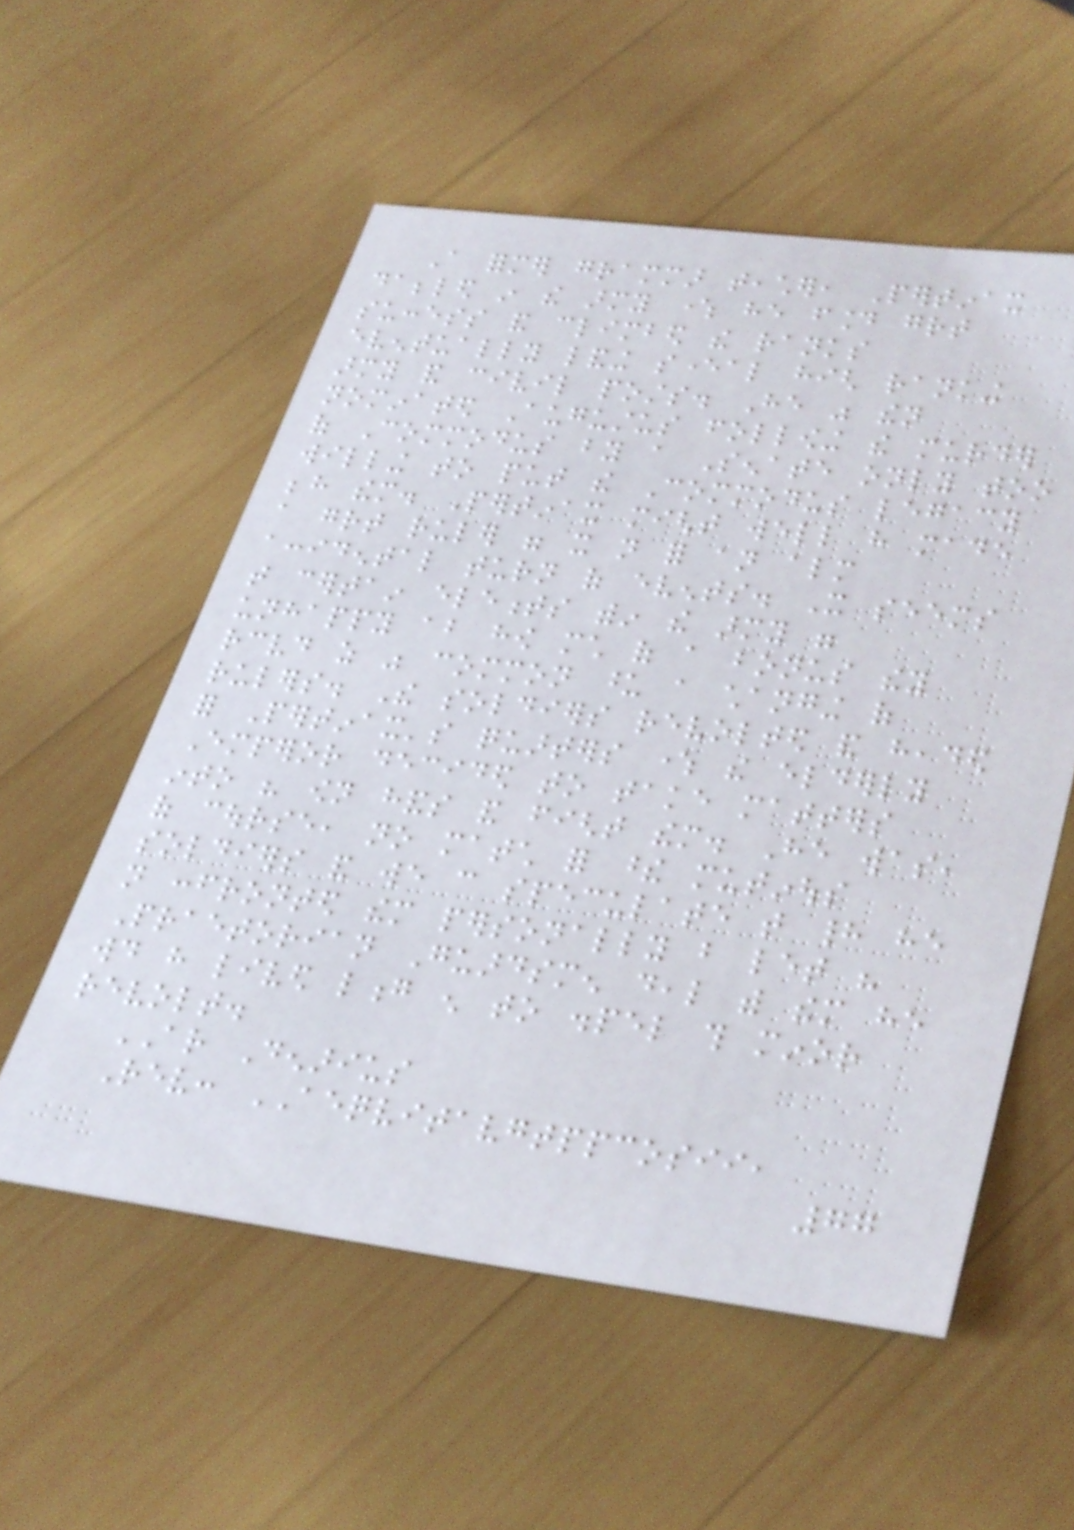A former grammar teacher, Pertinax
dabbled in the army where he found great
success and climbed the ranks
eventually landing several high ranking
army and civil posts. He was then
nominated Augustus following the murder
of Commodus by a Senate only too
willing to put the Commodus legacy
behind them. Pertinax might well have made
a great ruler were it not for an almost
accidental turn of events. It seems
that certain elements within the army were
unhappy about how much of a bonus they
received as was common upon a changing of
rulers. The soldiers revolted and headed
for Pertinax's quarters where the elderly
Emperor decided to take matters
into his own hands and fight them. He was,
of course, no match for these mutinous
soldiers and we can speculate that had he
not confronted them personally but let his
Praetorian Guardsmen deal with them he
would have lived long enough to dispel this minor
revolt.
AR Denarius
Rev: AEQVITAVGTPPCOSII,
77
